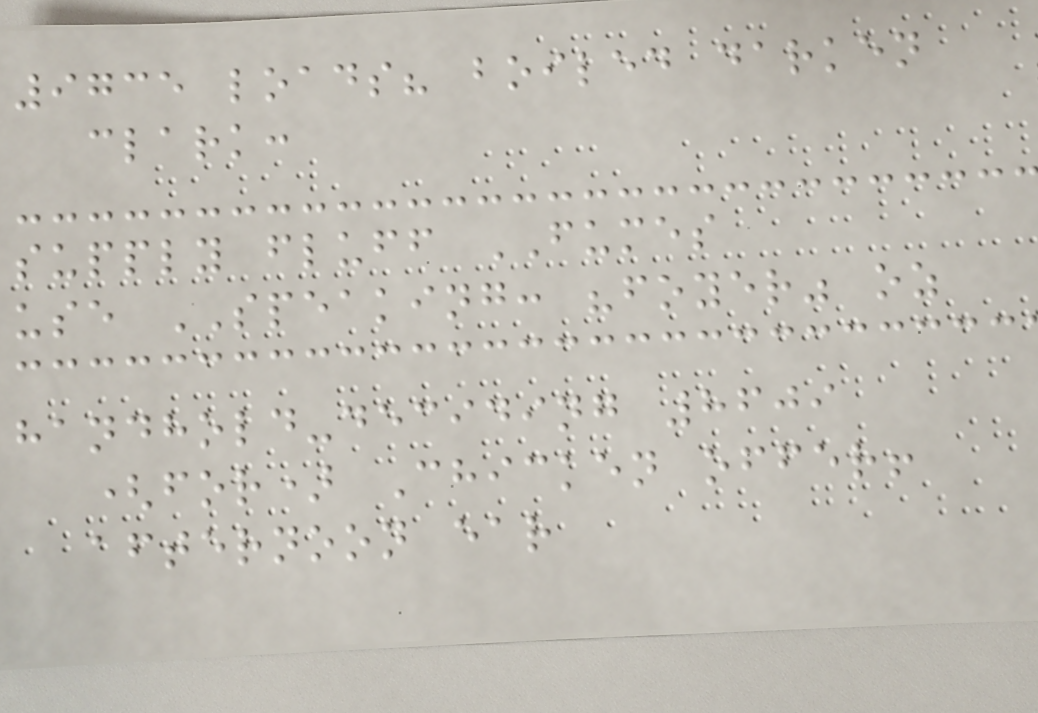9735 loads? boiled darken
clark:
supply fluff FUMES
use SPEAKING: "foyer" oz
handhold-deciding 8609
(for) Chicken offer!
afternoon ear
